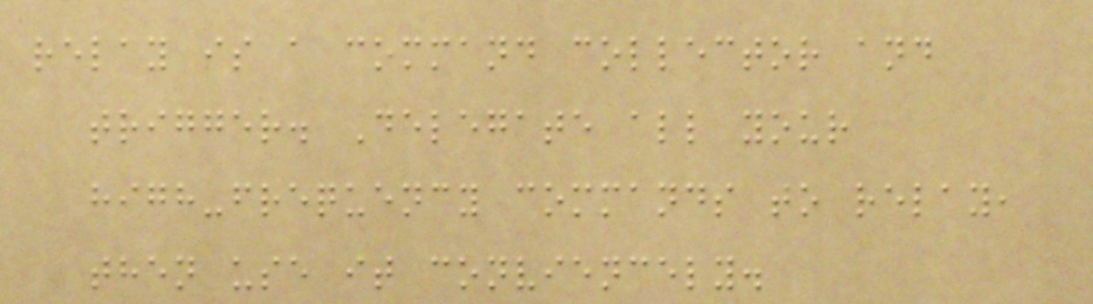relay is a command collector and
trigger. Delegate all your
high-frequency commands to relay,
then use it conviencely.
